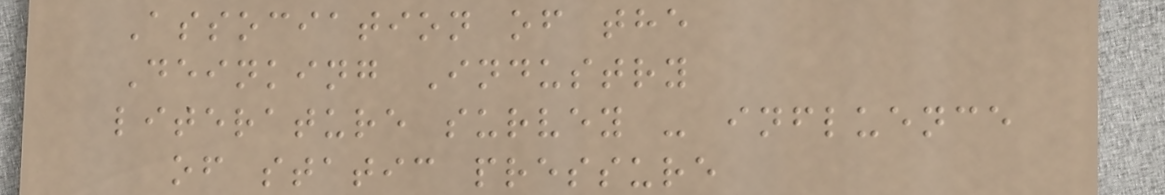Association of the
Deinking Industry
literature survey - influence
of static pressure
